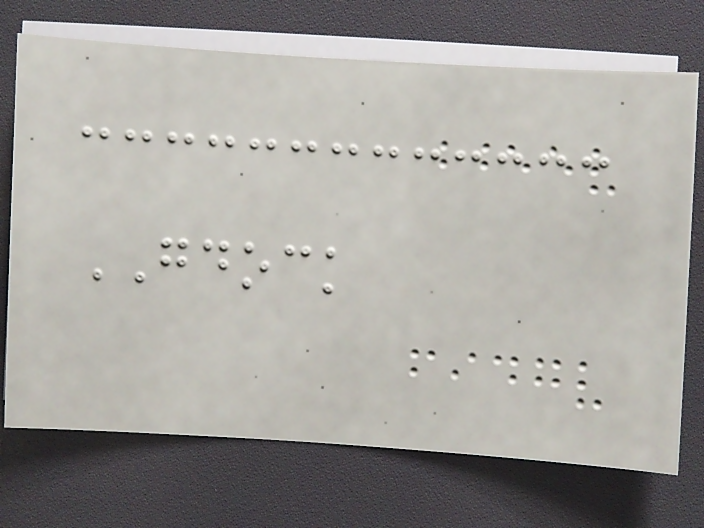GDOCK
